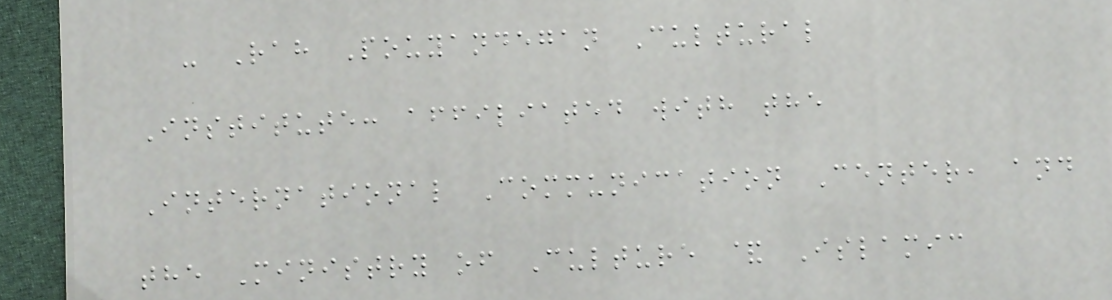- Rah Pouyandegan Cultural
Institute: affiliated with the
International Communication Center, and
the Ministry of Culture & Islamic
